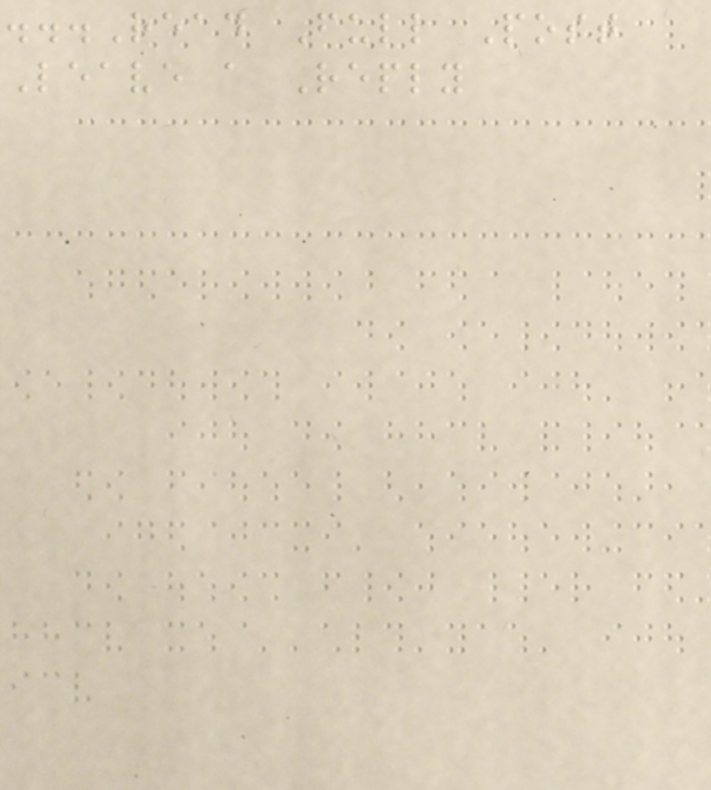...Read Full Post
Leave a Reply
